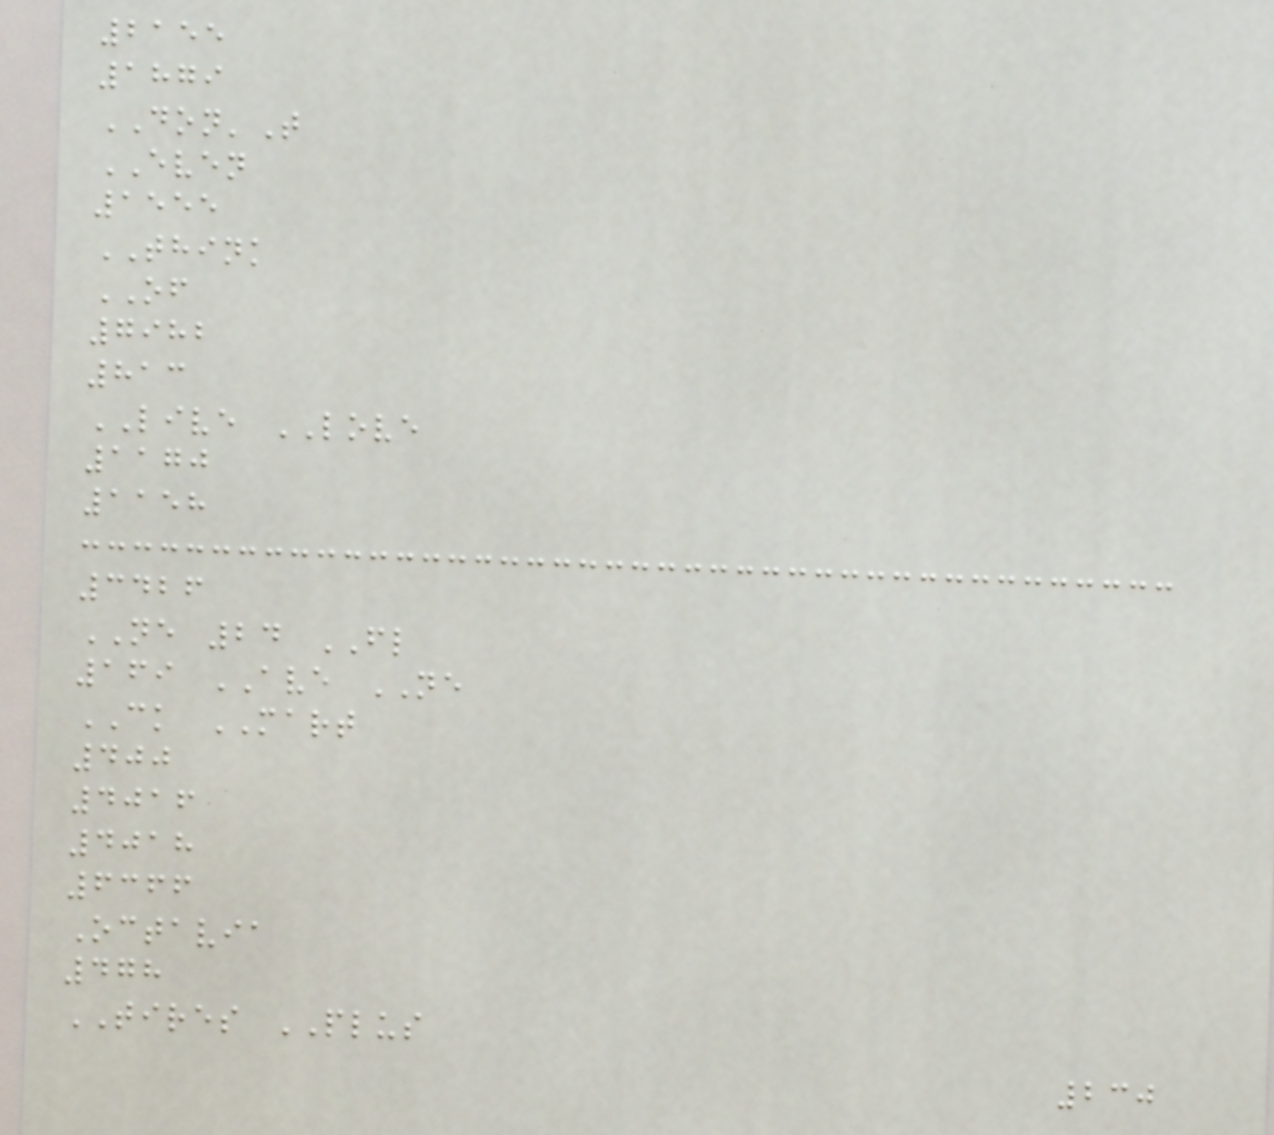2155
1879
DON'T
EVEN
1555
THINK
OF
7982
813
LIVE LOVE
1170
1158
3426
NE 24 FL
169 AVE NE
CK MART
400
4016
4018
6366
Octavia
478
TIRES PLUS
230
